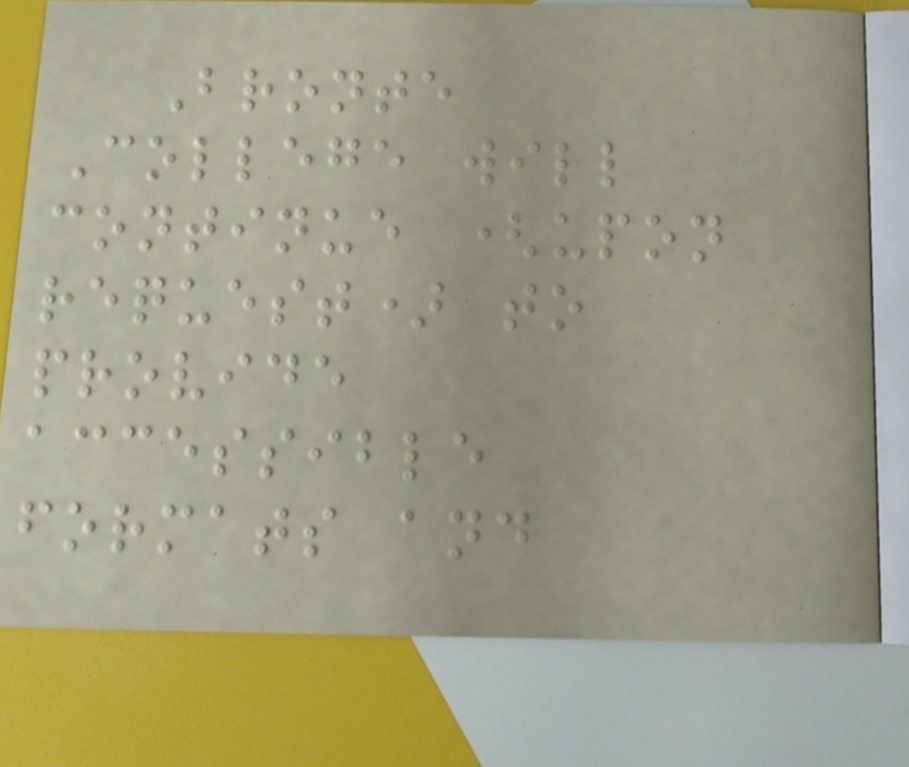Bronte
College will
continue (upon
request) to
provide
accessible
formats and
